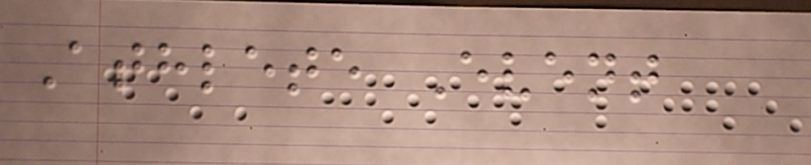Athlete Event
